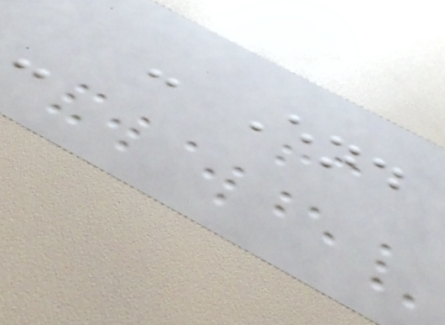- End
-
